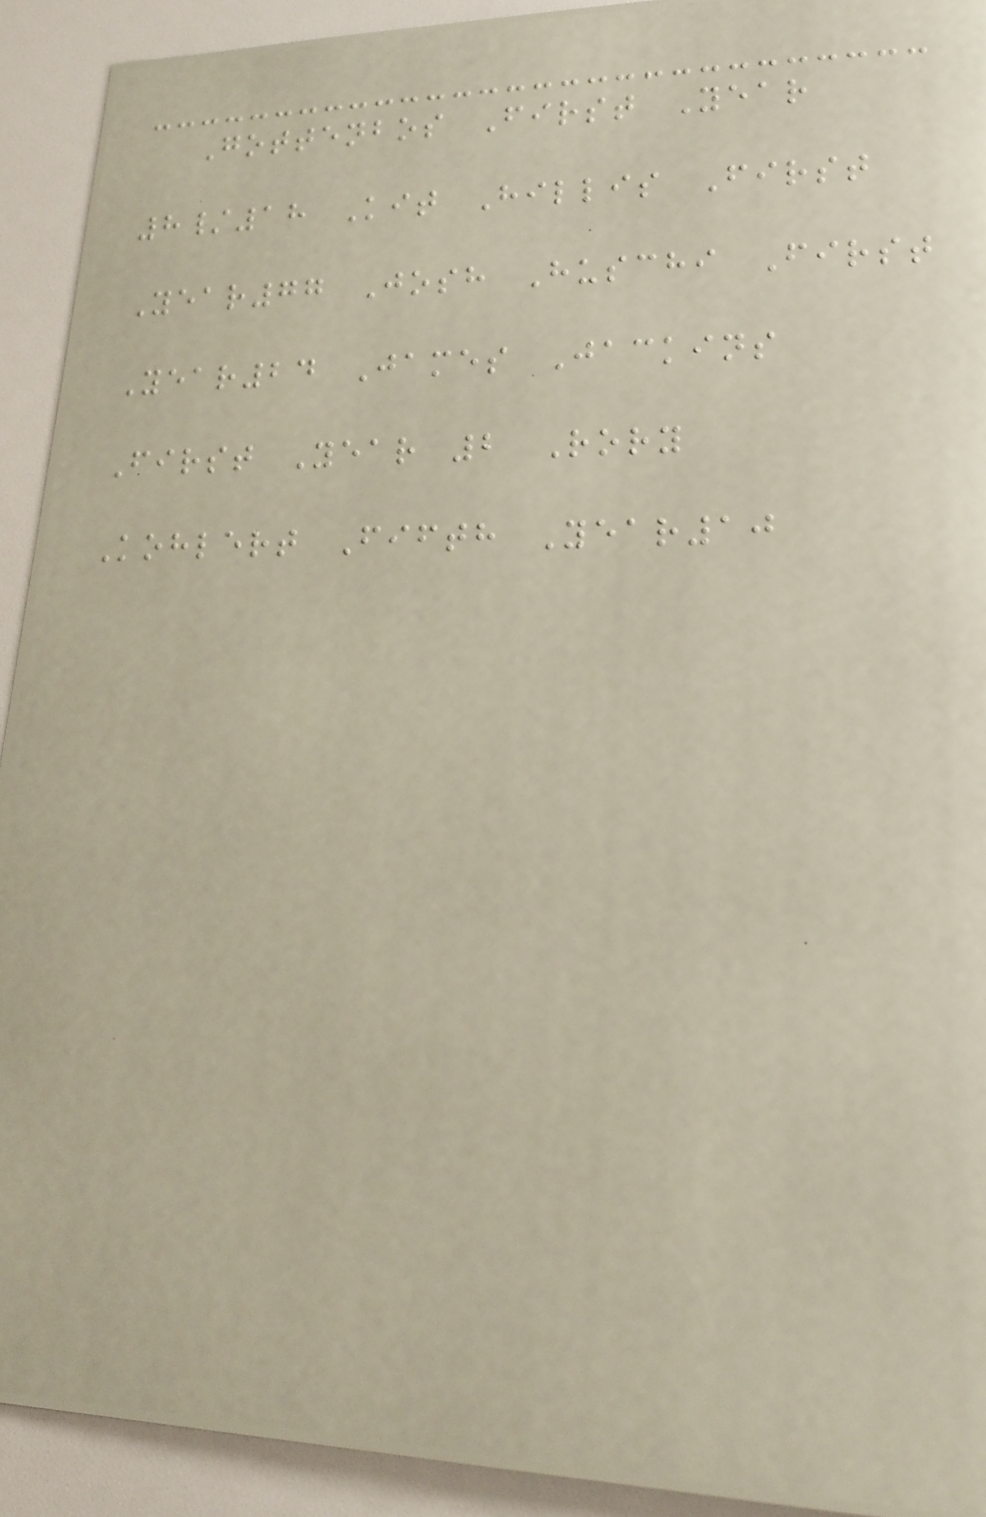Gottenbos First Year
8/18 Kit Hillis First
Year77 Josh Huschi First
Year24 James Jackins
First Year 2 Rory
Kohlert Fifth Year10
